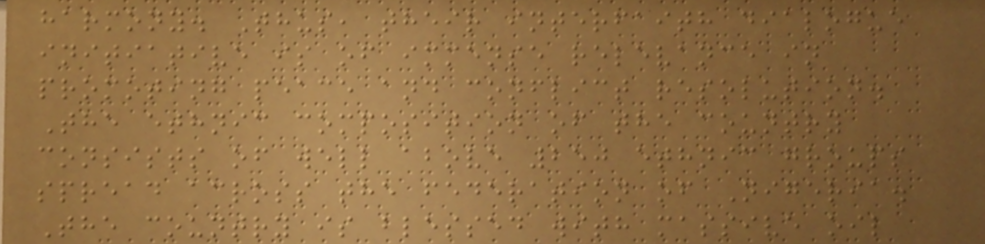harmony. Thus, their interfaith dialogue
initiative is of immense relevance in
promoting peace and conflict resolution.
The ethnic composition of the country
consists of well above 250 ethnic groups
spread across the federation of Nigeria.
The country is blessed with massive oil
